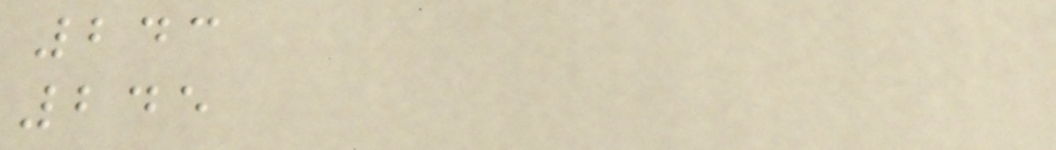243
245
